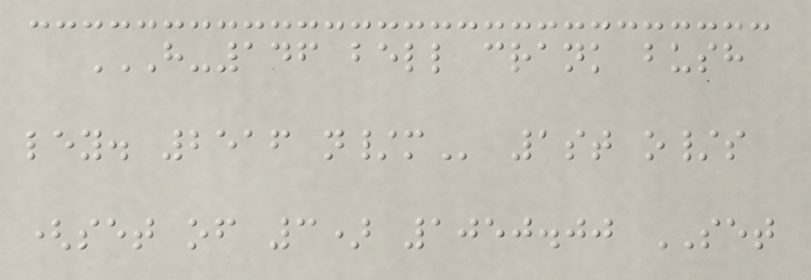H-146 BELL CRANK BUSH
LEY. 2516 N/M 1st o/s
(set of 3) 1050.00 SET
